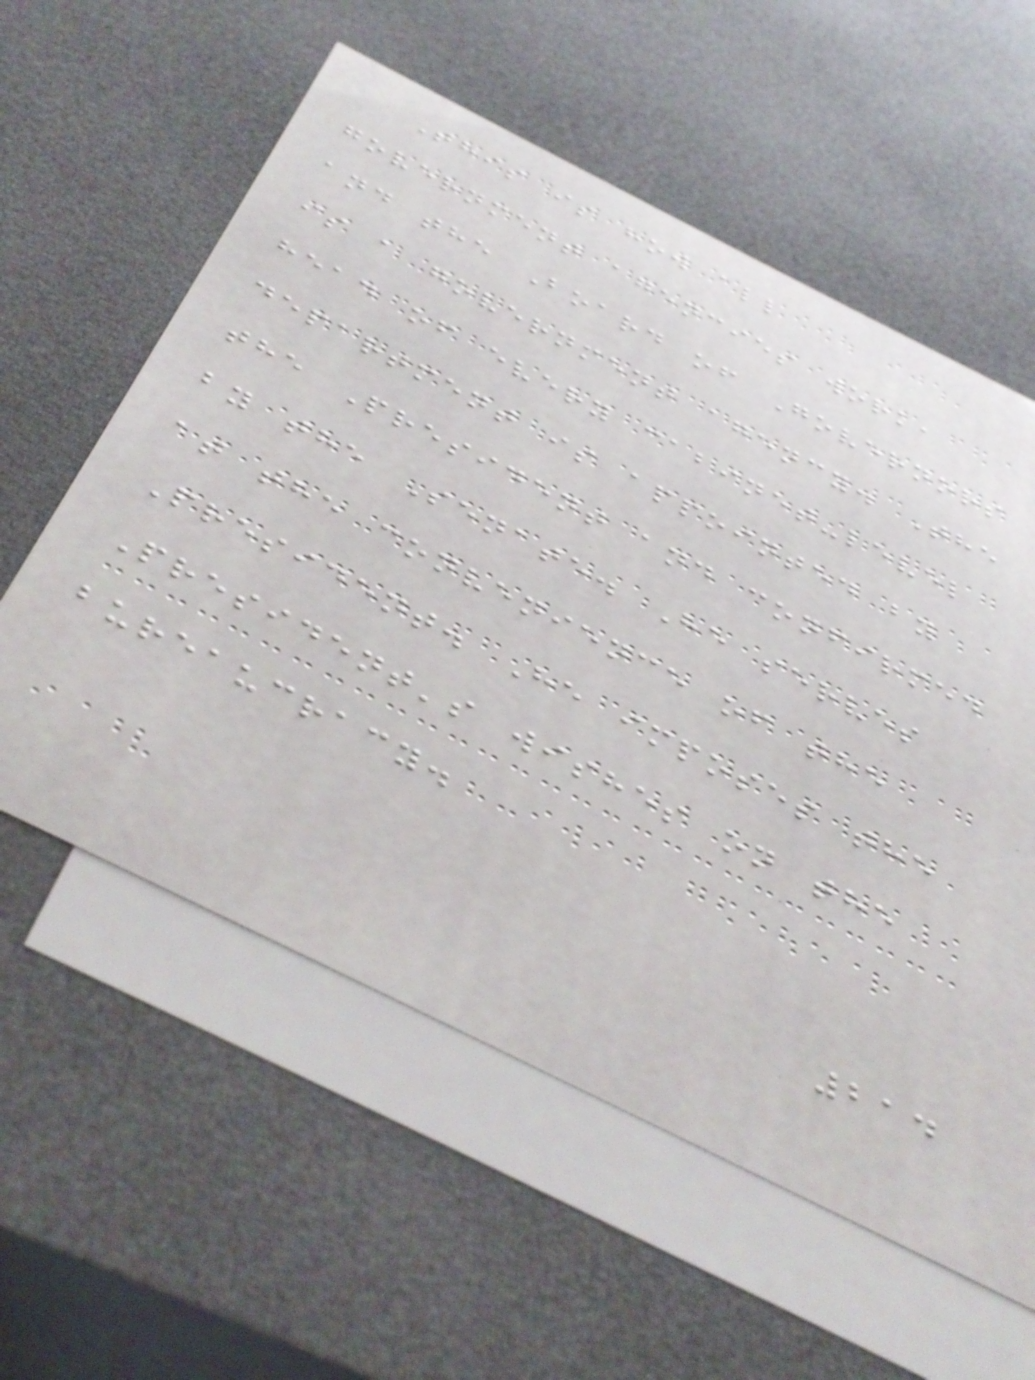This is how all
government agencies work,
and the Board of Governors
is a government agency. The
head of every cabinet-level
department is appointed by
the President and confirmed
by the Senate. He serves
at the convenience of the
President. He imposes the
President's wishes on the
bureaucracy.
214
